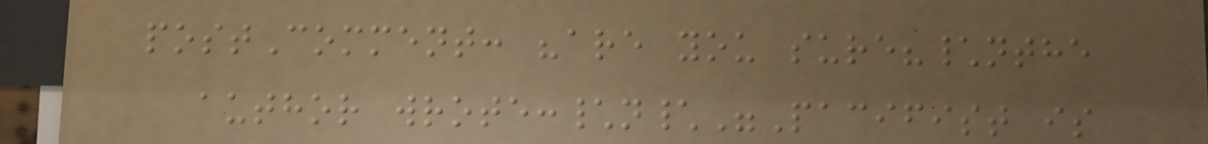postComment: "are you sure?\nthe
author wrote:\n\"Pacifist is
